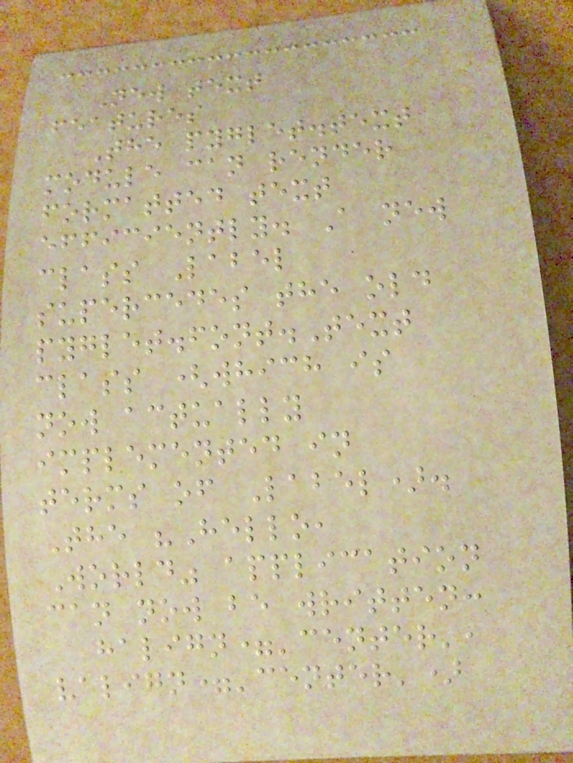New text
features
The pyglet.text
module can render
formatted text
efficiently. A new
class Label
supercedes the old
pyglet.font.Text
class (which is
now actually
implemented in
terms of Label).
The "Hello,
World" application
can now be written:
halign='center',
valign='center')
